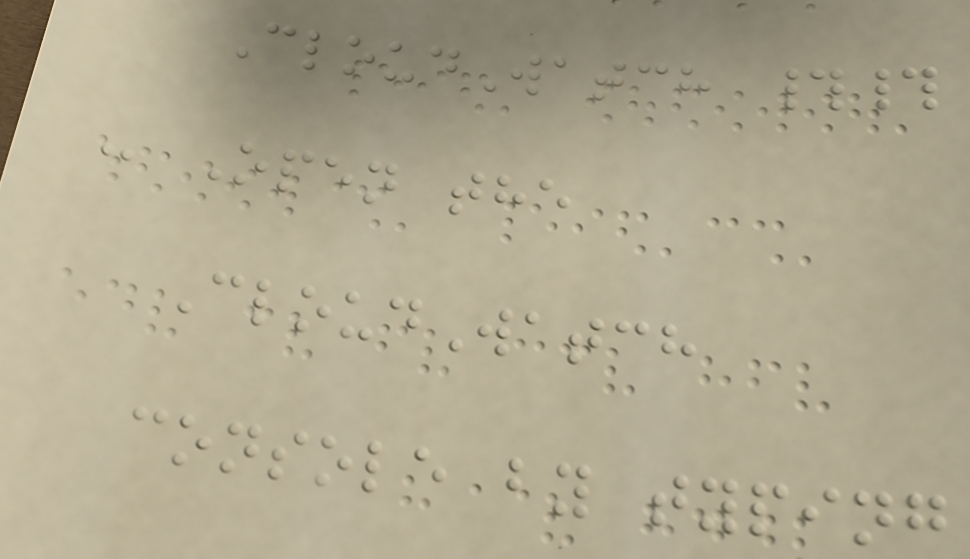CloudWatch ##
- Open the
CloudWatch
console by typing
